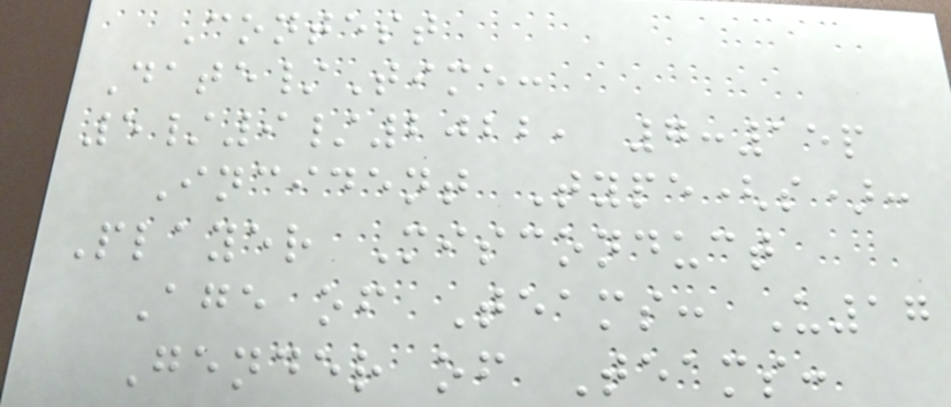Contest
Date/Time:
5/9/2022, 7:15p
Incident Type(s):
Player Misconduct
Age of Teams: U17
Gender of Teams:
